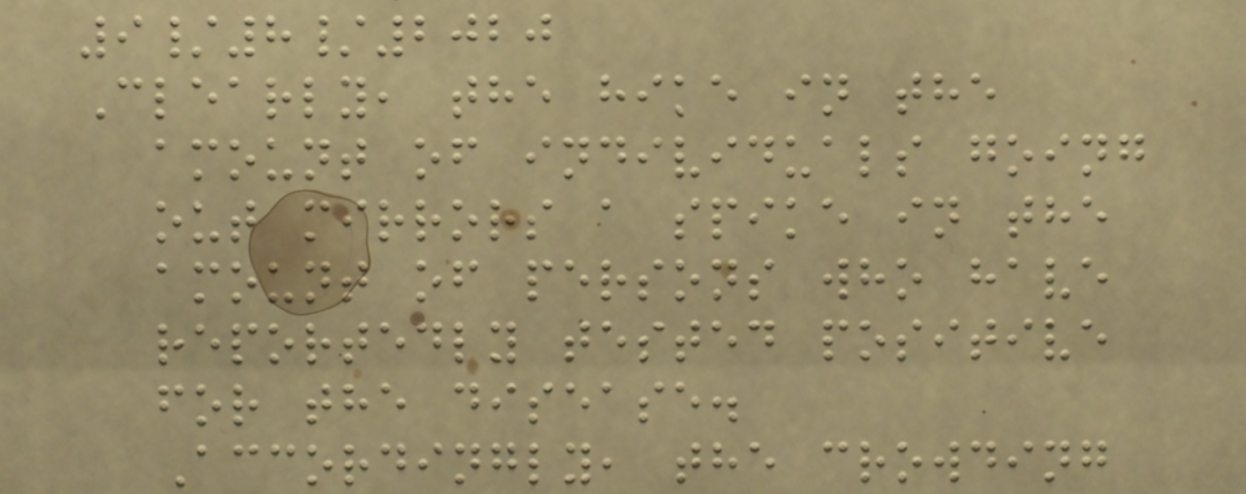9/8/2020
Clearly, the hike in the
amount of individuals going
out mirrors a spike in the
amount of persons who have
reportedly tested positive
for the disease.
Accordingly, the crowding
